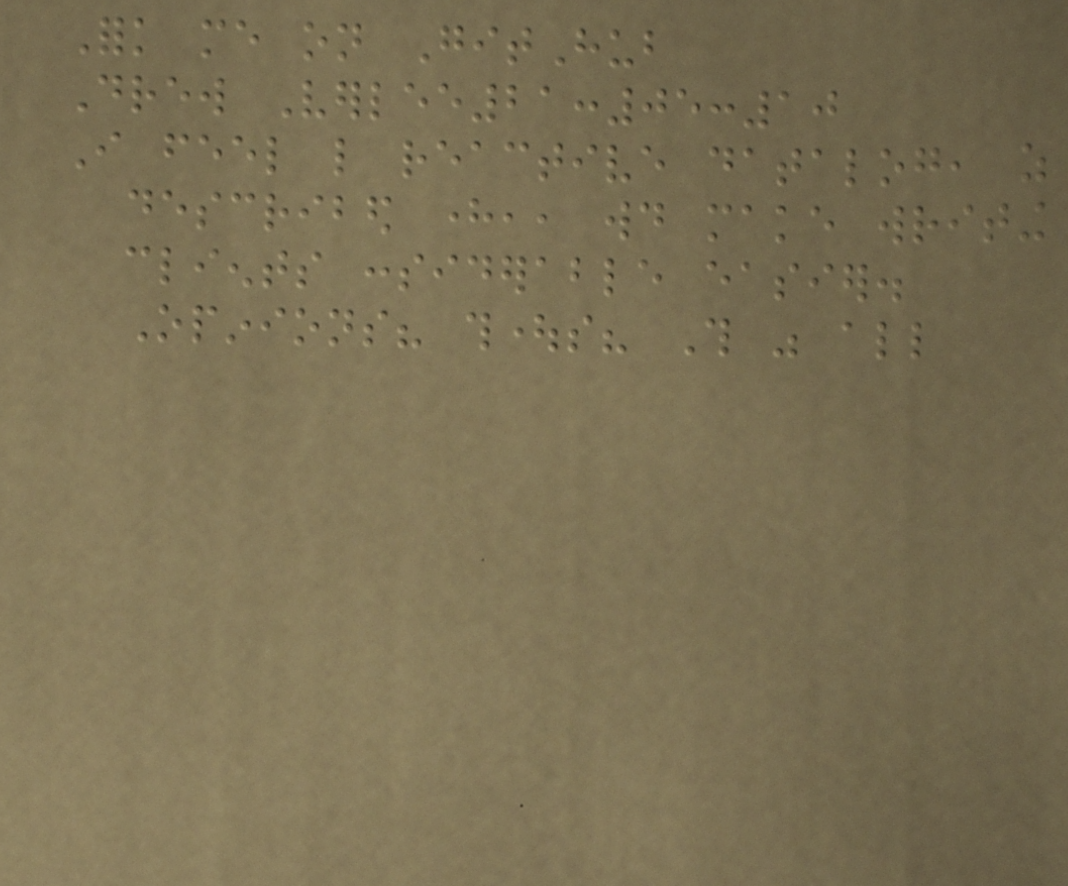Fork me on GitHub
Drew Verlee21:05:10
I feel like reactive datalog, as
described here,, would make writing
clients considerable easier.
Opinions? thoughts? This was all
